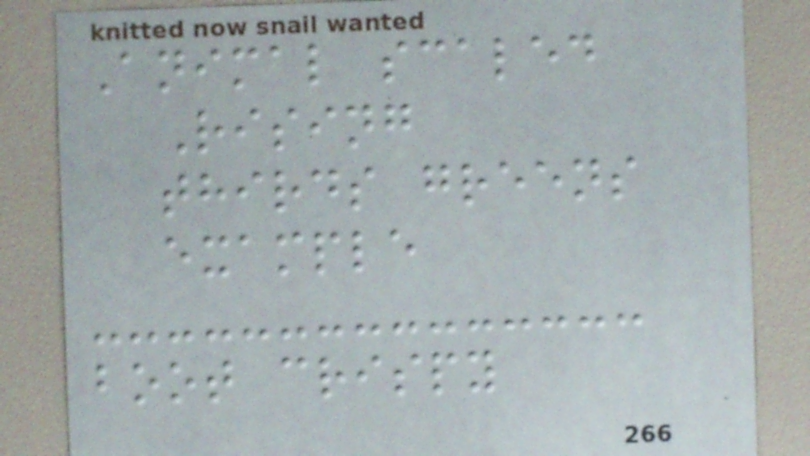Animal scaled
Rising
thirds greens
example
boot crispy
